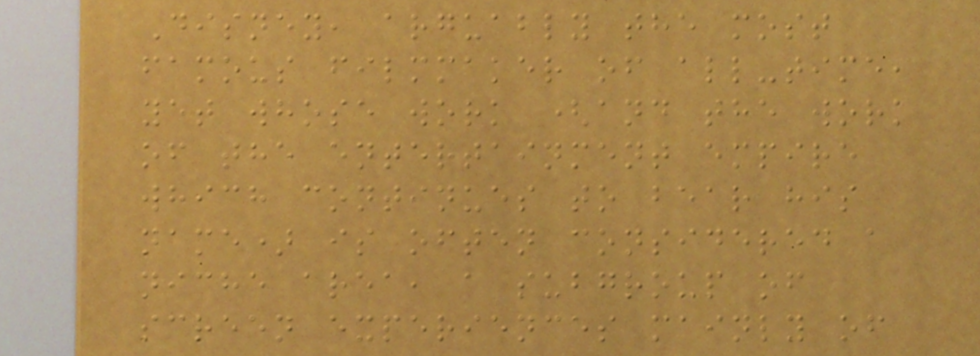Disney, arguably the most
famous filmmaker of all-time,
yet whose work (and the work
of the entertainment empire
which continues to bear his
name) is often considered a
niche area, a subgroup of
screen experiences mainly of
